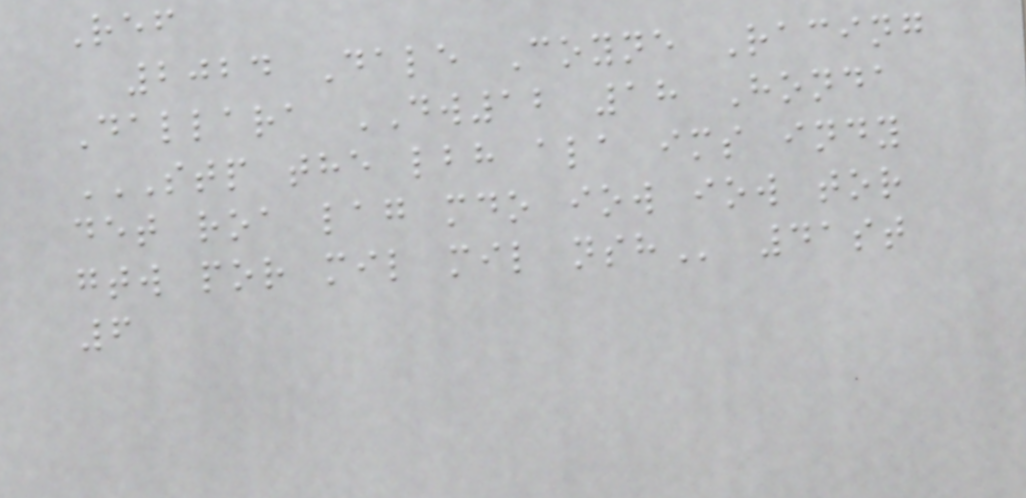Ref
2024 Dale Coyne Racing
Dallara DW12 18 Honda
STP THE LBH ALA IMS INDY
DET ROA LAG MDO IOW IOW TOR
GTW POR MIL MIL NSH 41st
6
